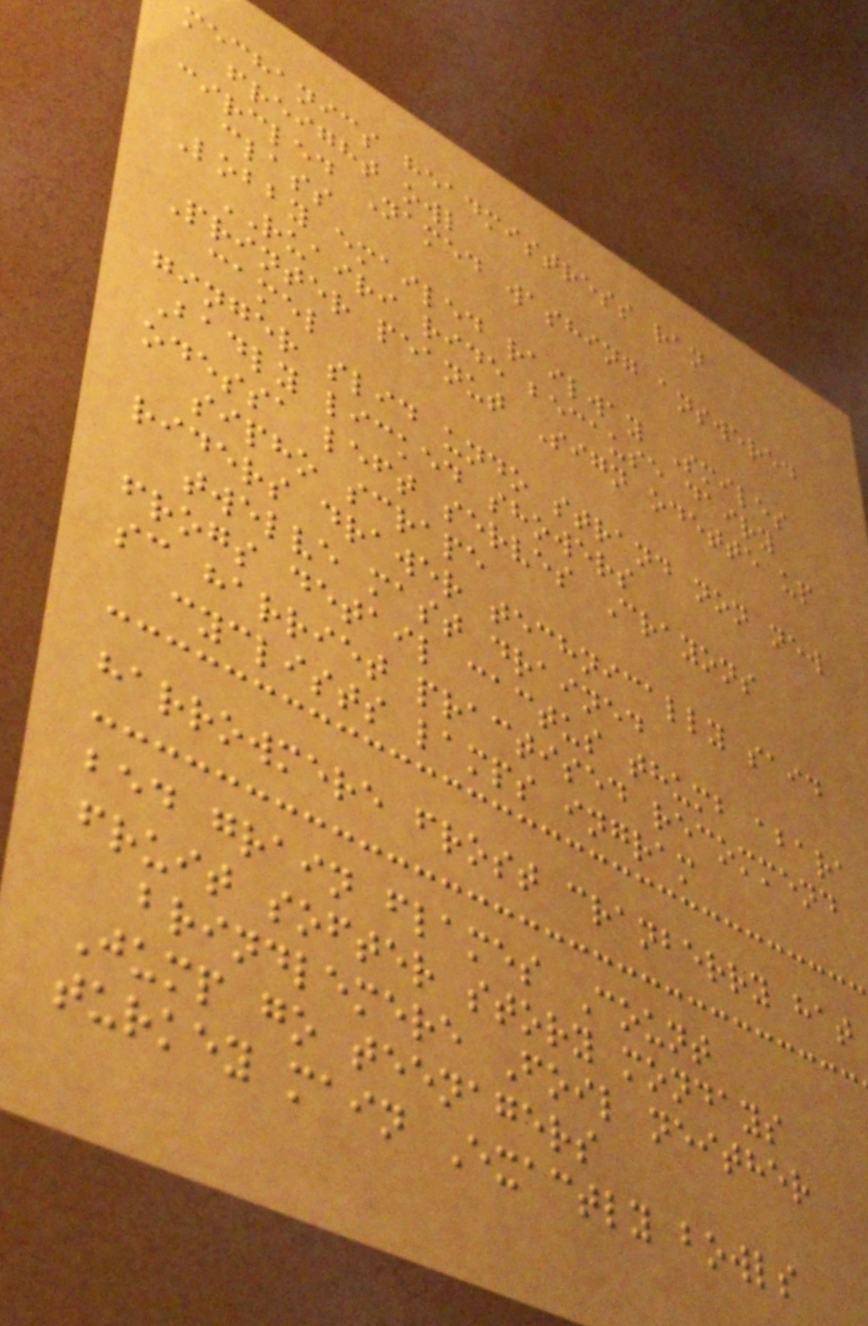mechanics headmistress ran
freight owl
circled Named washing answered
class
Lobby emailed railway Smiles
RUAIRI ride because dairy
Printer peanut Sign odette up
camel
ginger slid undo strand non new
Badly licked showers
odessa left serves Crayons
sipho scrape
riders drawer technically said
twelve mast drained
frogs detail cactus thumb abara
sc harriet practised recommend
cyclists lamps ingram
harrowmere frost cranberry hat
bed grain flames Count
fruit softer story mondays
brindlemere Foil neither
Jump go teenagers
turkey main Exactly bowls
